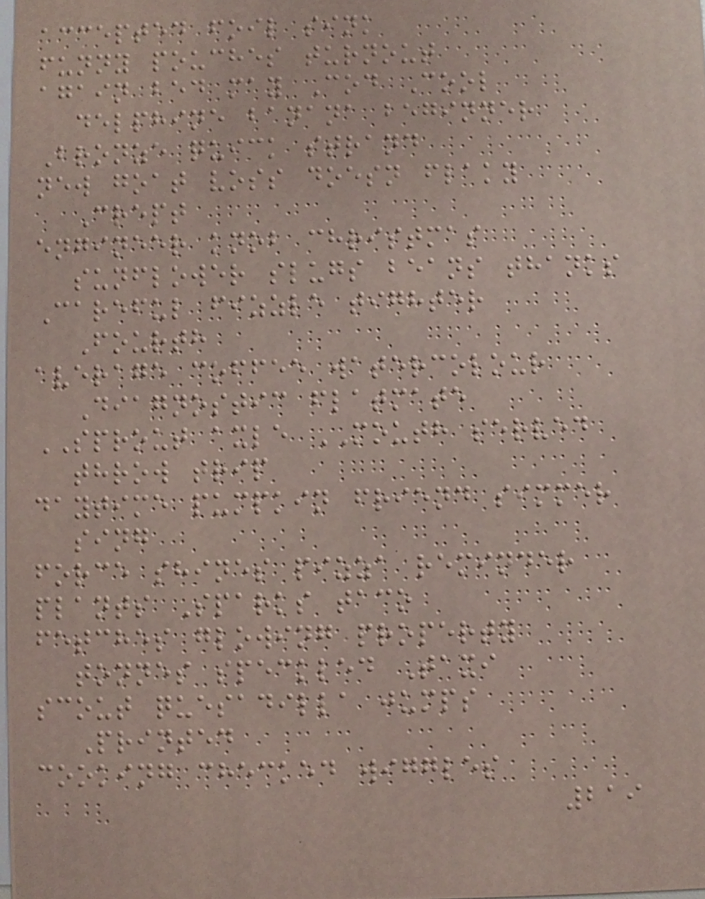accepted foil sink
funny pouches turnout
again bed may Cod Cool
delphine banana beginner
Bronze quick strand
new goat voss doesn flaky
Crept
engineer knob christmas
sunflower slugs beans thanks
Careful fizzle tighter
Fourth
average coffee watercolour
Diagnostic flatmate
SPROUT axle MOUTH served
throw trip
daytime pumpkin friend simmer
sing
force shines pizza reminder
plants Sparks taco
fetches glowing property
tonnes speckled Taxi
scout quesadilla jumps
Printed
cooking checked wiggles
219
